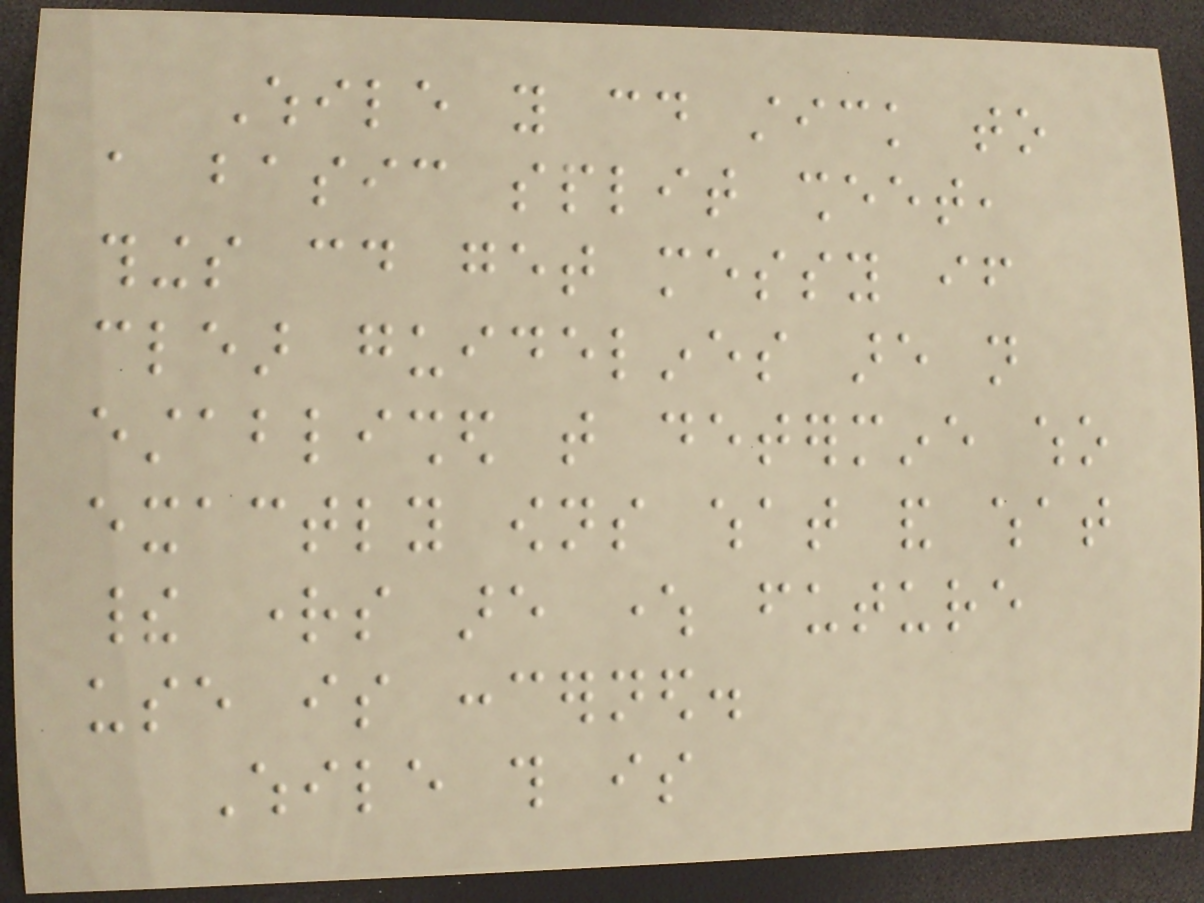While you could stick to
a basic split sheet,
things could get messy if
clear guidelines are not
established that determine who
exactly owns what and what
their rights are where future
use is concerned.
While this is
